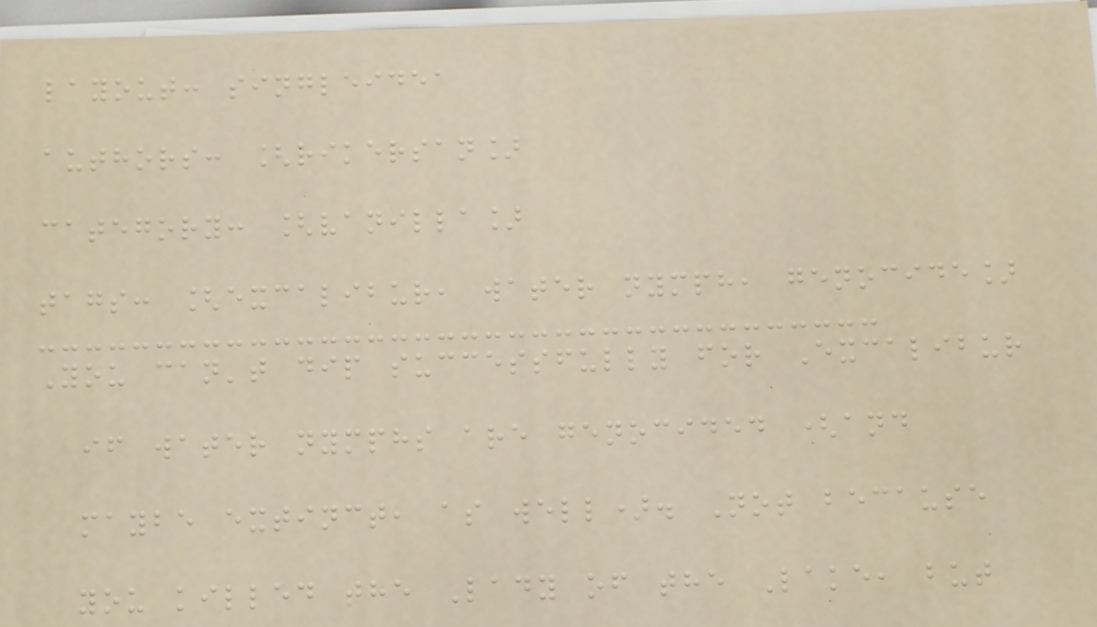layout: singleidea
authors: [rikersan]
category: [vanilla]
tags: [excalibur, water nymph, genocide]
You can't dip successfully for Excalibur
if water nymphs are genocided (and
maybe extinct, as well). Not because
you killed the Lady of the Lake, but
